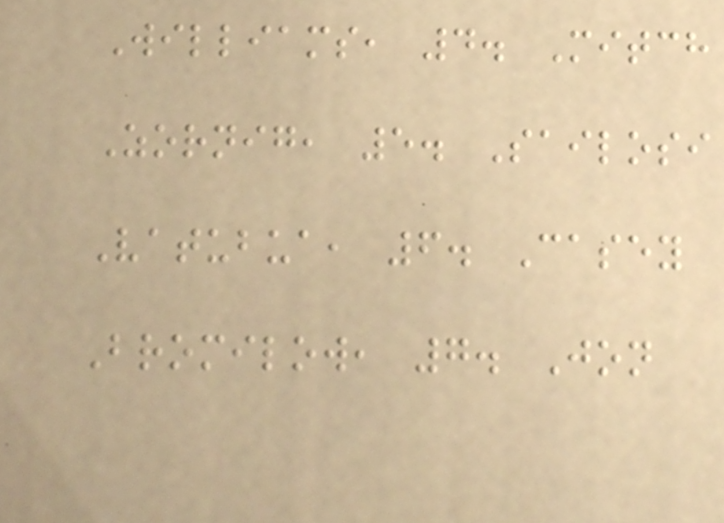Williams, 4. Mitch
Zornig, 5. Sailosi
Vatubua, 6. Casey
Bromilow, 7. Jon
